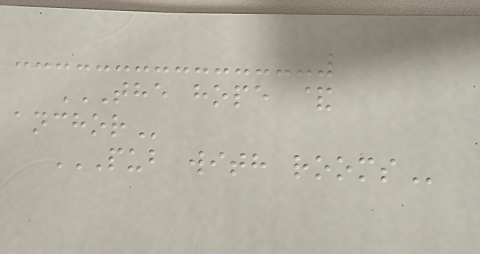THE HOPE &
ANCHOR
PUB WITH ROOMS
